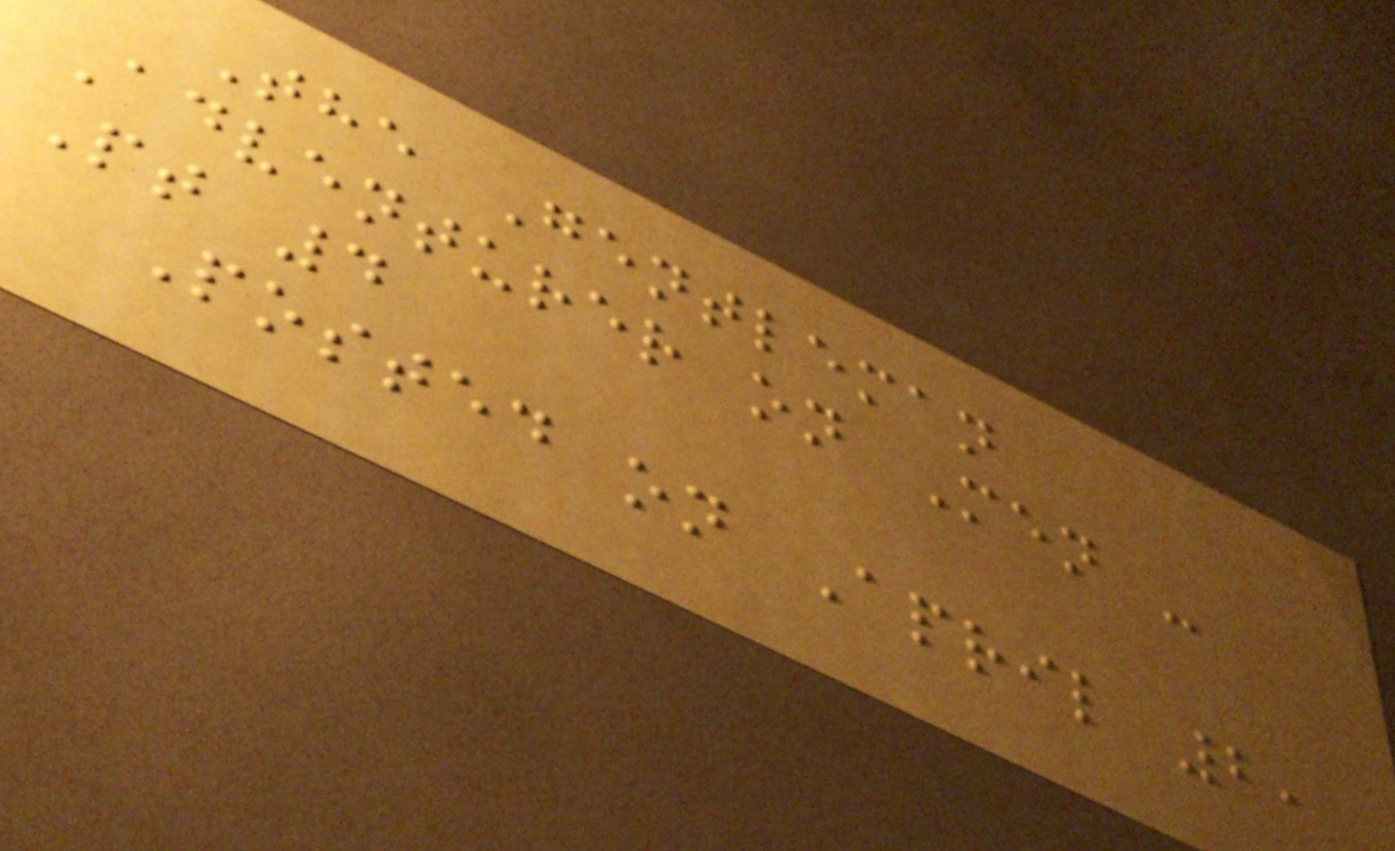The Gentleman
Adventurer on Men -
Pt 4
Posted on April 2,
